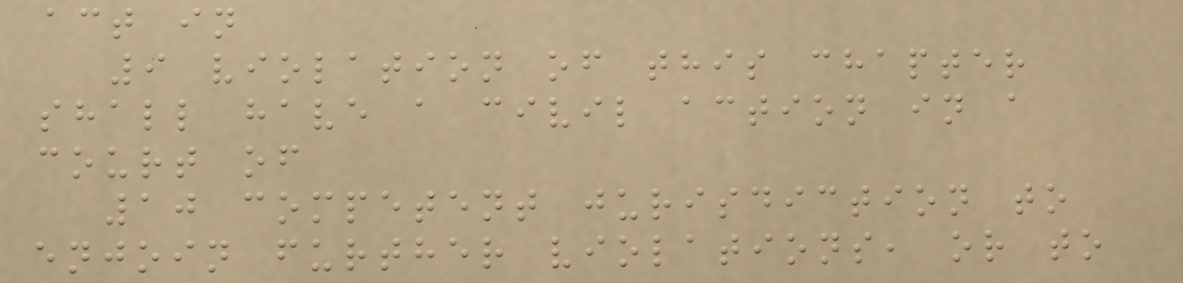act in
9 violation of this chapter
shall have a civil action in a
court of
10 competent jurisdiction to
enjoin further violations, or to
